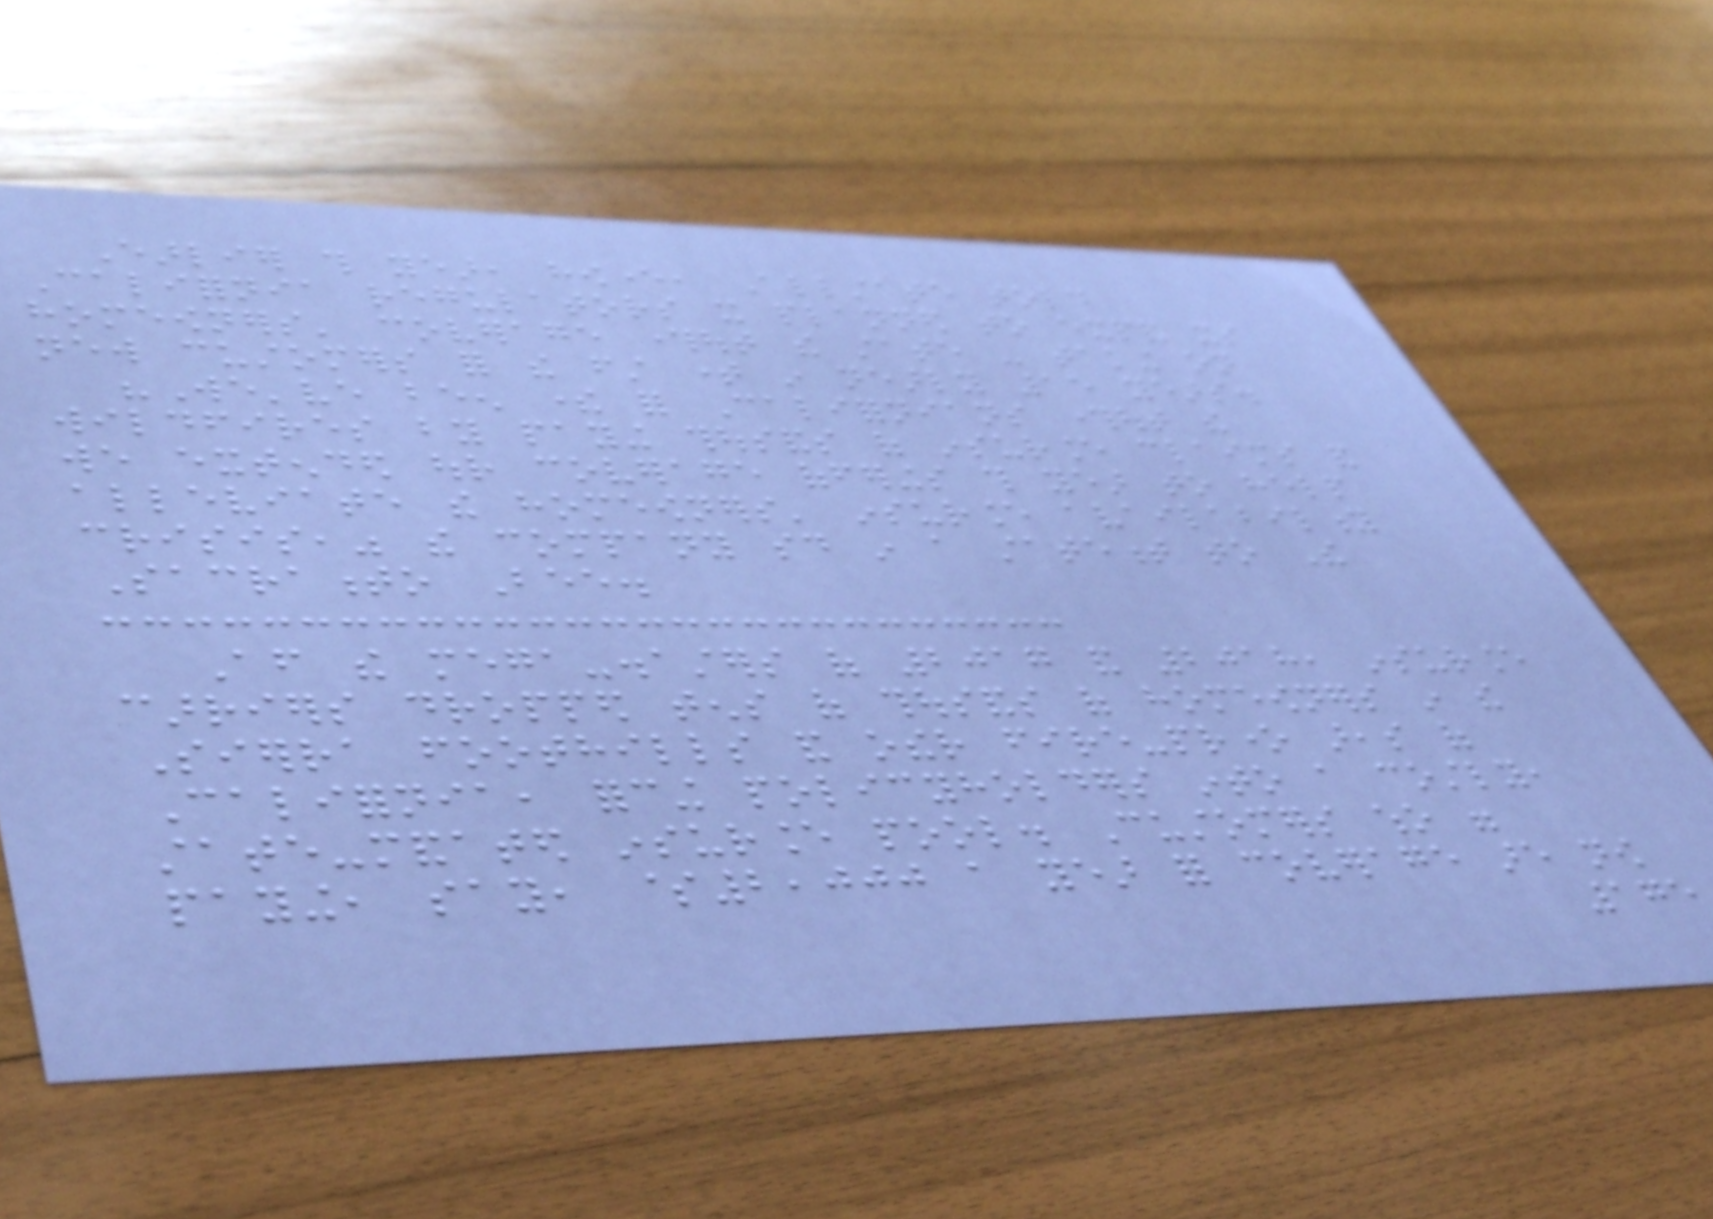Earlier this year, however, Allstate told
California regulators it planned to expand its
homeowners' coverage throughout the state - taking on
new customers for the first time in nearly 15 years.
"We've been there for Californians throughout the
wildfires by paying thousands of insurance claims and
we extended our coverage offerings this year to help
alleviate the homeowners' insurance availability
crisis," the company said in a statement to The
Sacramento Bee.
After the mega-disasters of 2017 and 2018, insurance
carriers dropped tens of thousands of homeowners in the
Sierra foothills and other fire-prone areas of
California, forcing policyholders into a costly,
state-mandated insurance pool. Customers who were
paying, say, $2,000 a year for coverage are now
175
